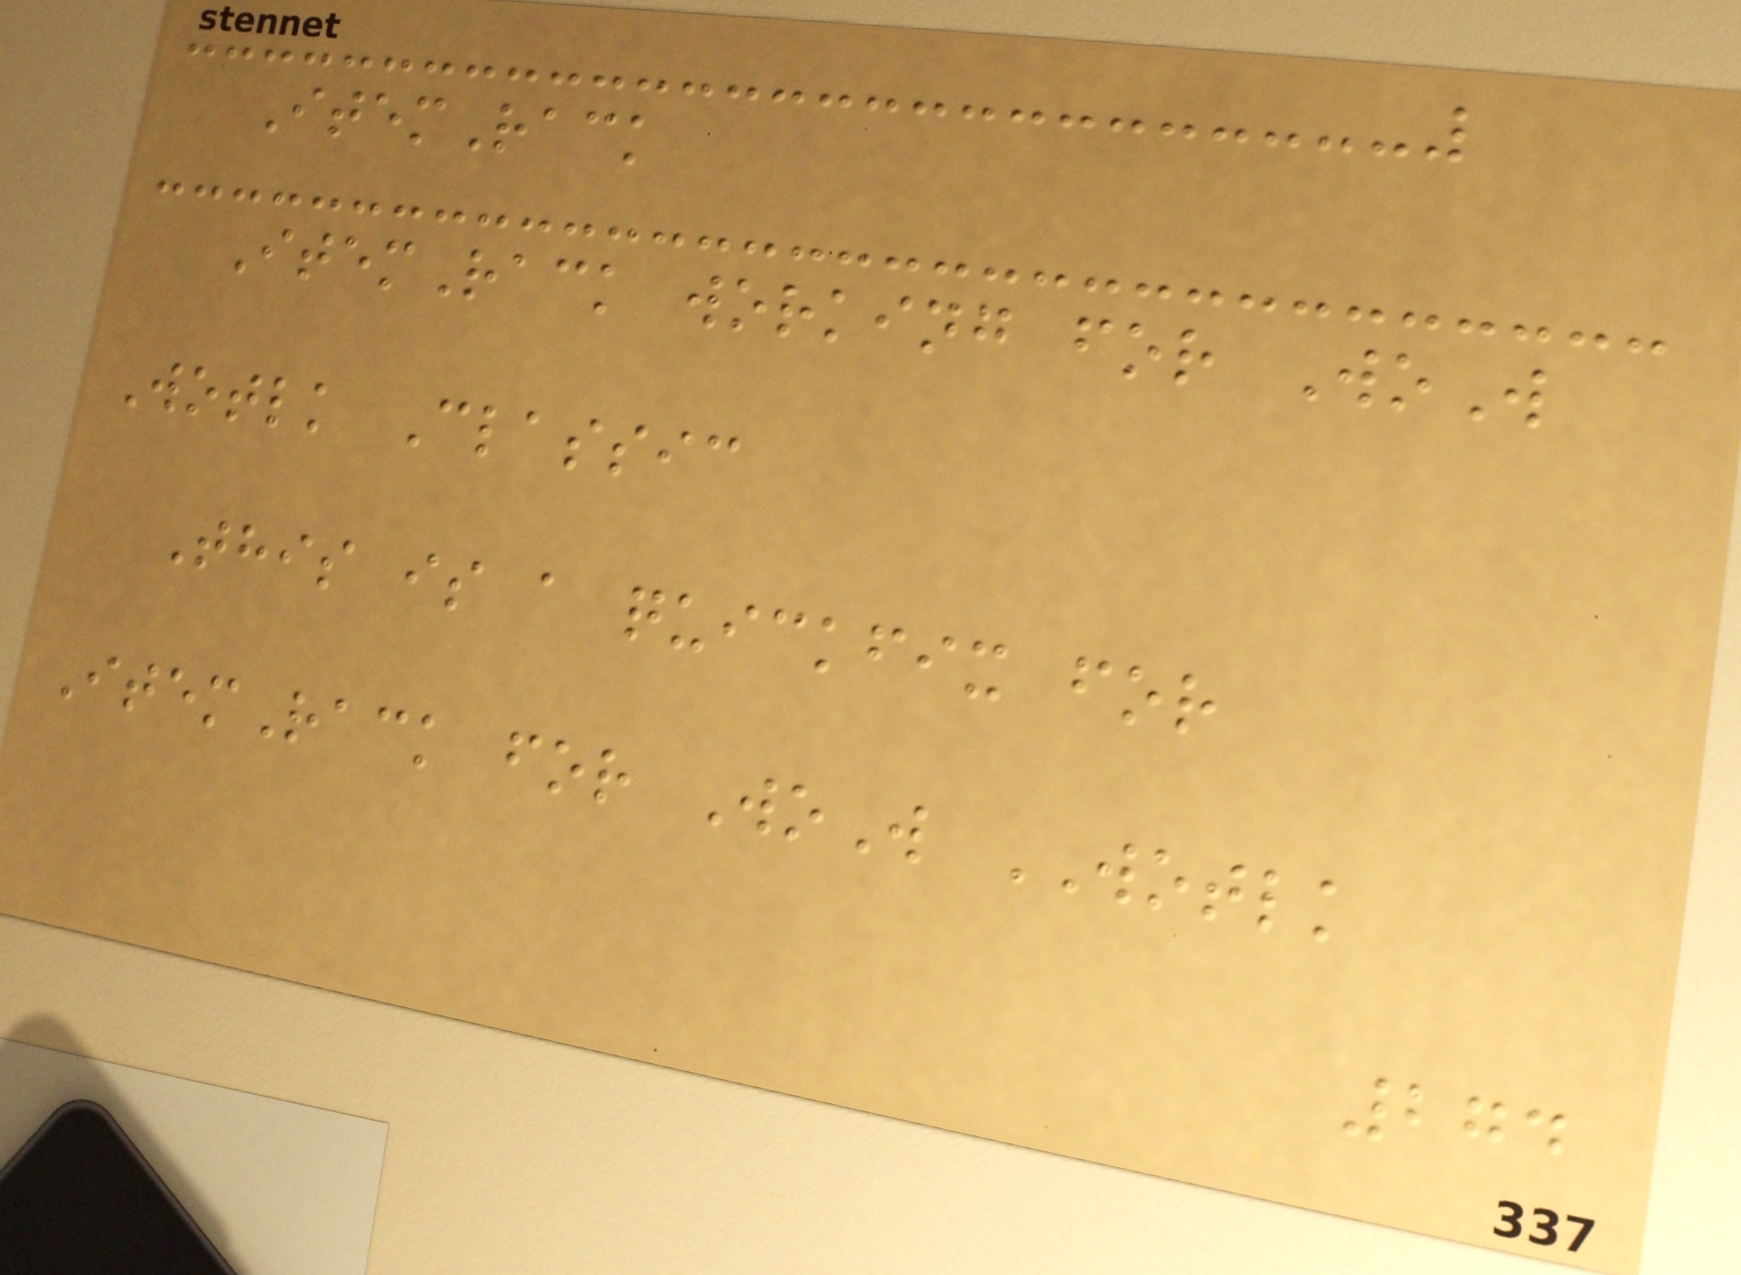ItemRack
ItemRack working for WoW
Wotlk Classic
This is a quickfix for
ItemRack for WoW WOTLK
274
